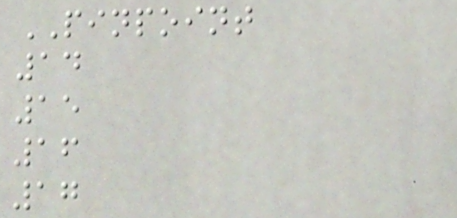PINPOINT
14
15
16
17
